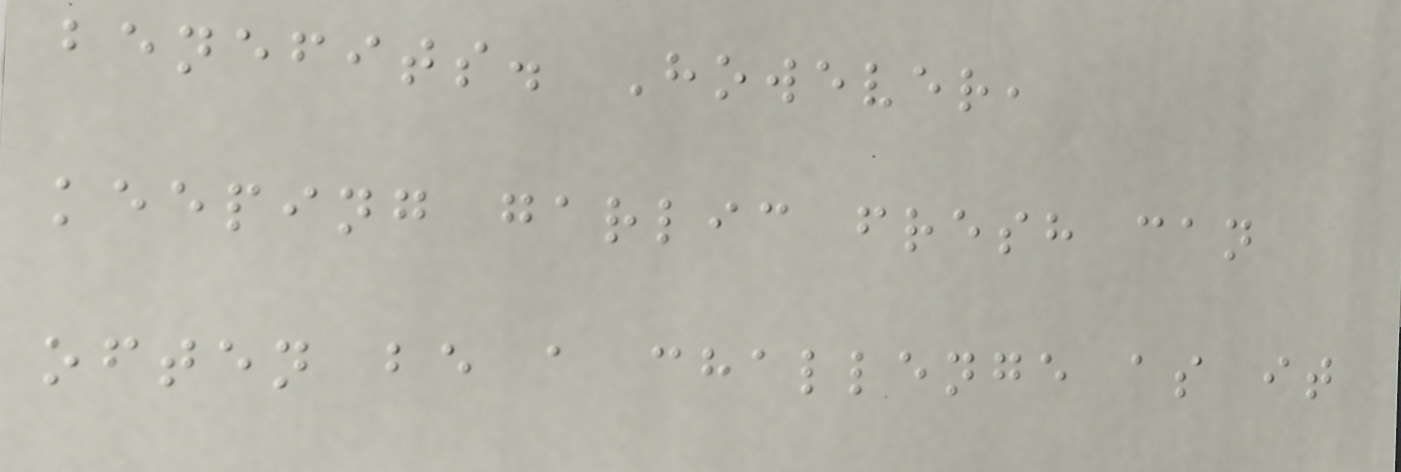benefits. However,
keeping garlic fresh can
often be a challenge as it
